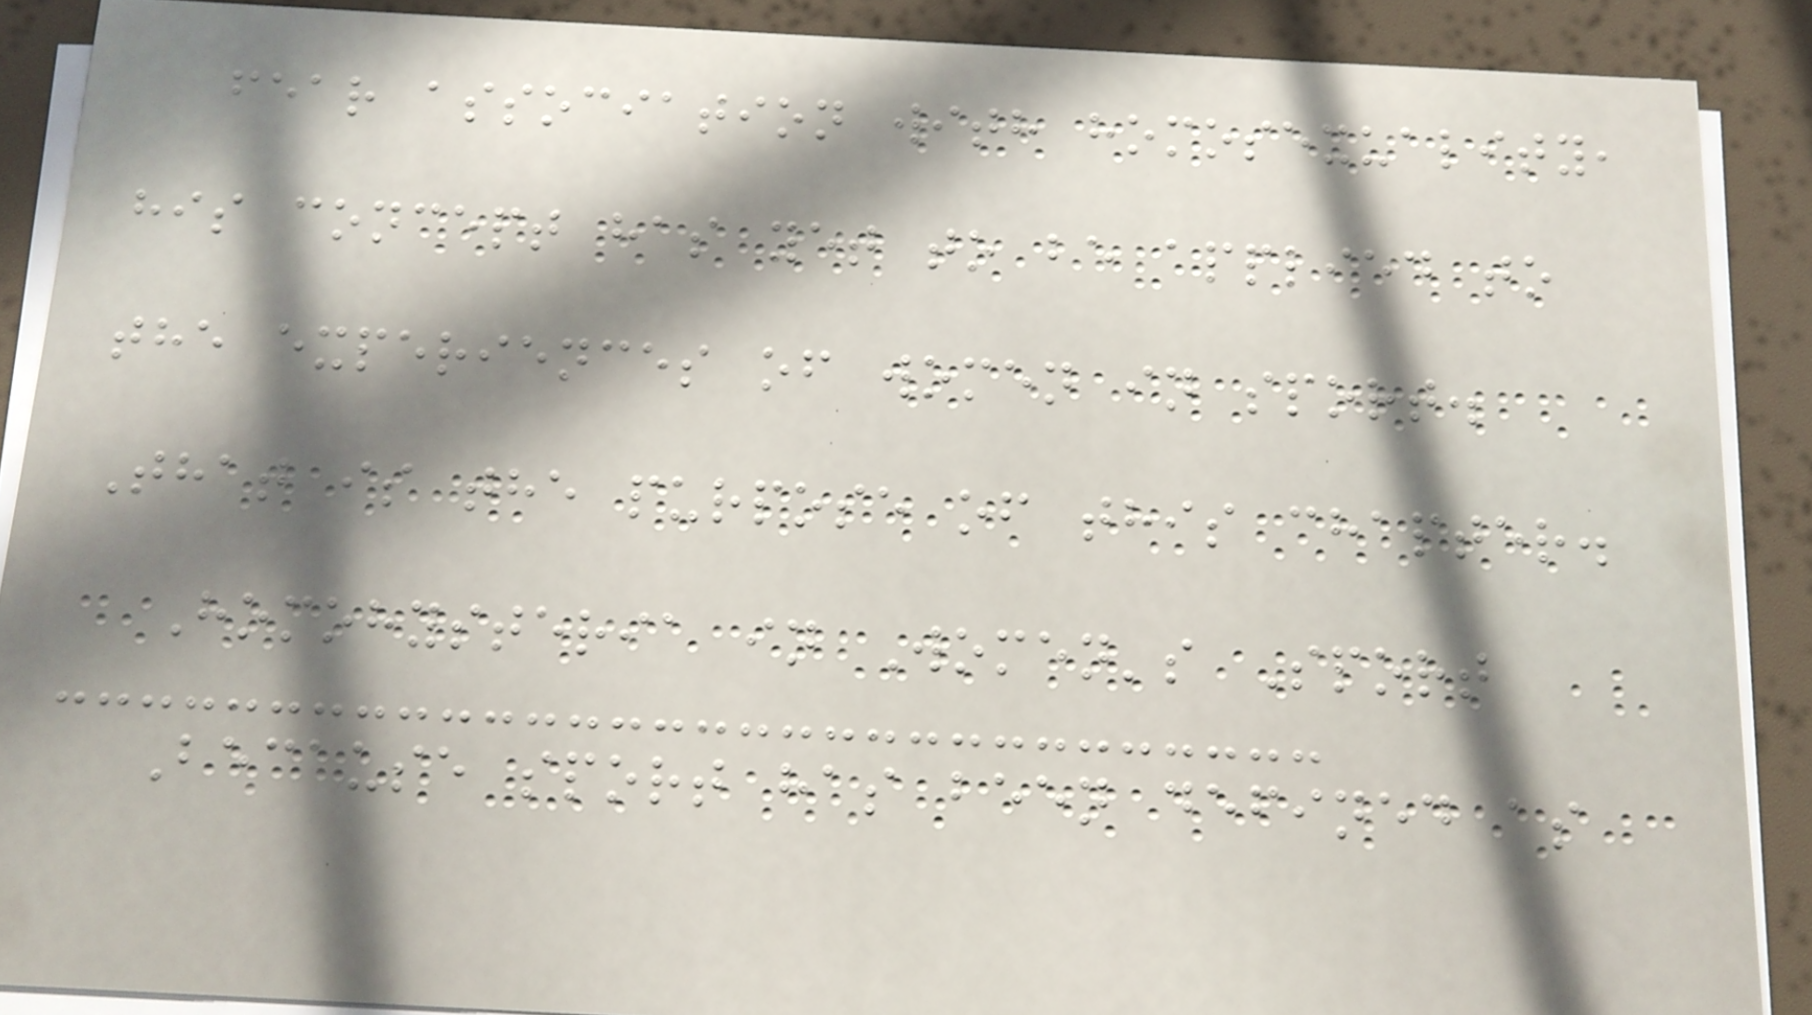fear association with homosexuality,
his concept has yet to be applied to
the experiences of women in sport.
That is the purpose of this chapter.
Homohysteria in Women's Sport
Because sport has been defined as
